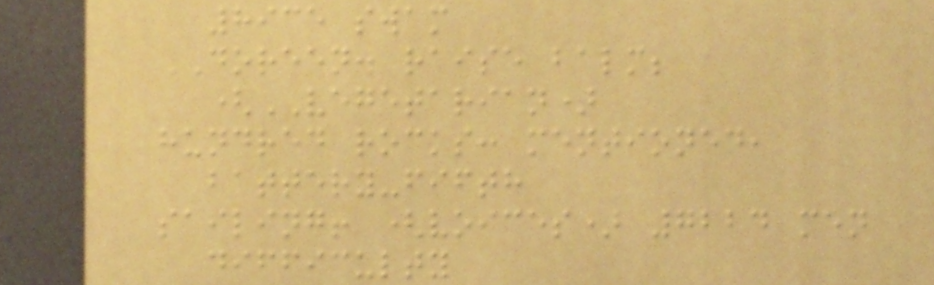8935 swam
DOREEN. raise balm;
(VEGETARIAN)
hundred rocks: mentioned,
battery-fifth
sailing! (voices) 7224 men
difficulty
